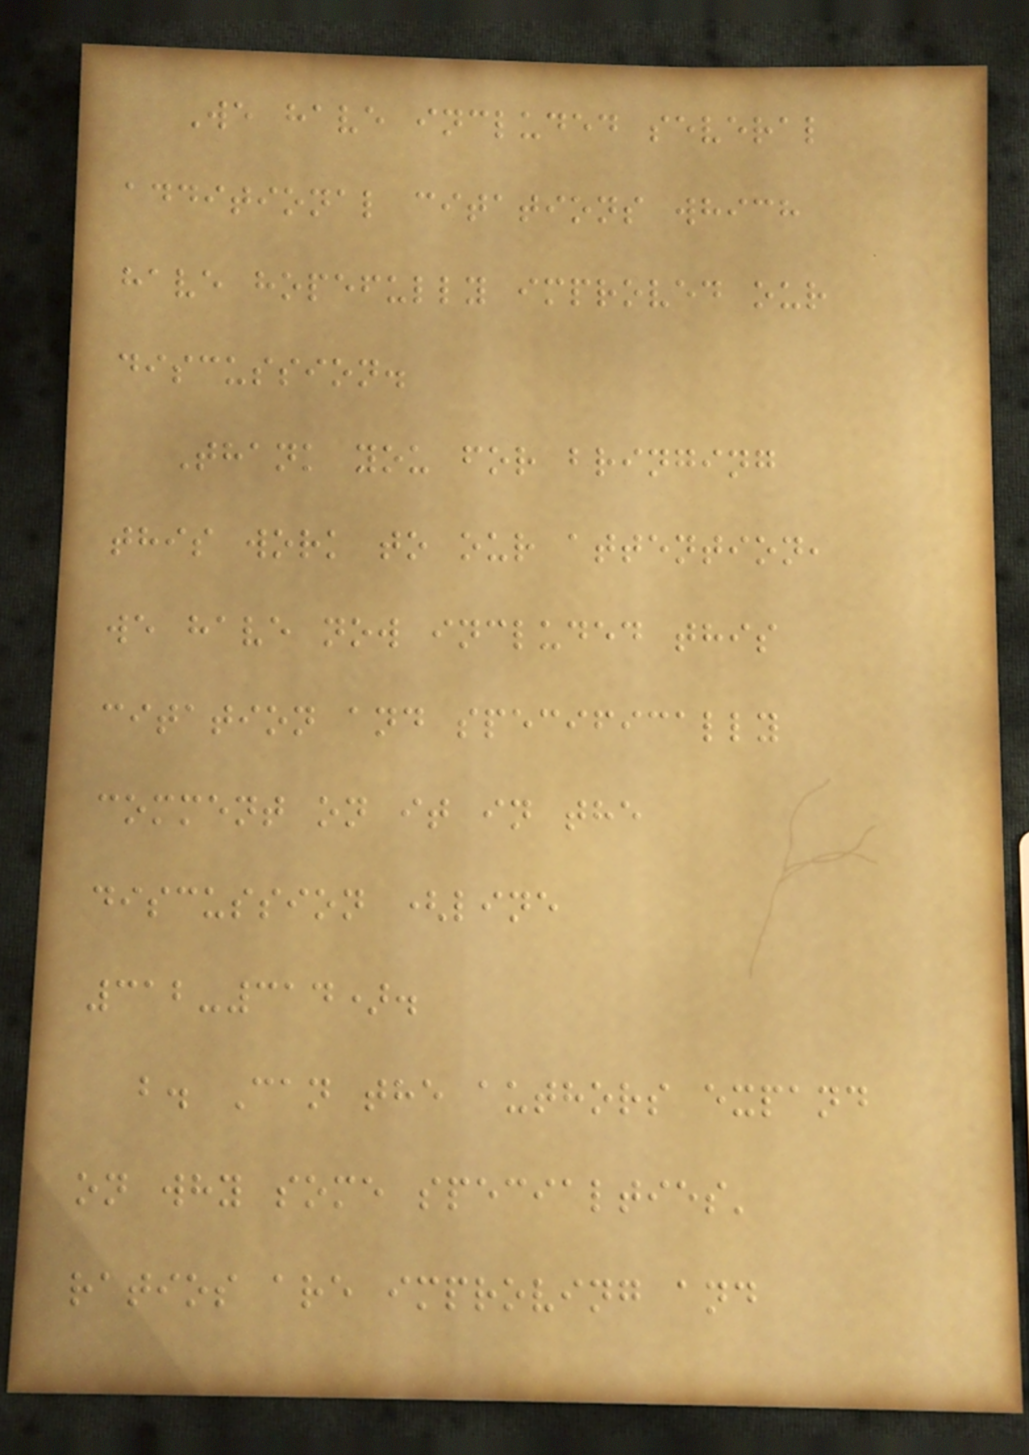We have included several
additional citations which
have hopefully improved our
discussion.
Thank you for bringing
this work to our attention,
we have now included this
citation and specifically
comment on it in the
discussion (line
312-314).
b. Can the authors expand
on why some specialties'
ratios are improving and
